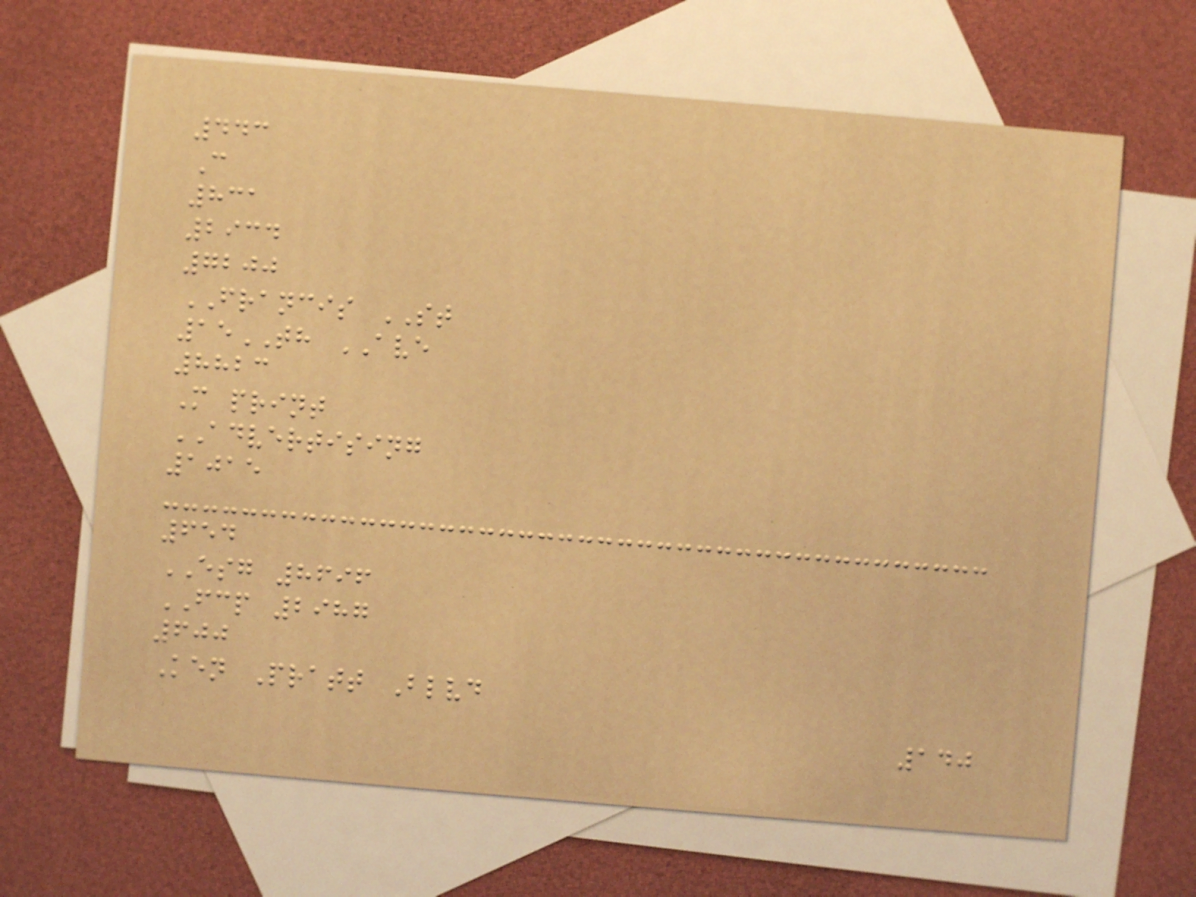443
C
831
2934
7200
FRANCIS ST
15TH AVE
8823
M print
ADVERTISING
1015
654
ESG 8696
FCP 2987
600
Ken Pratt Blvd
140
